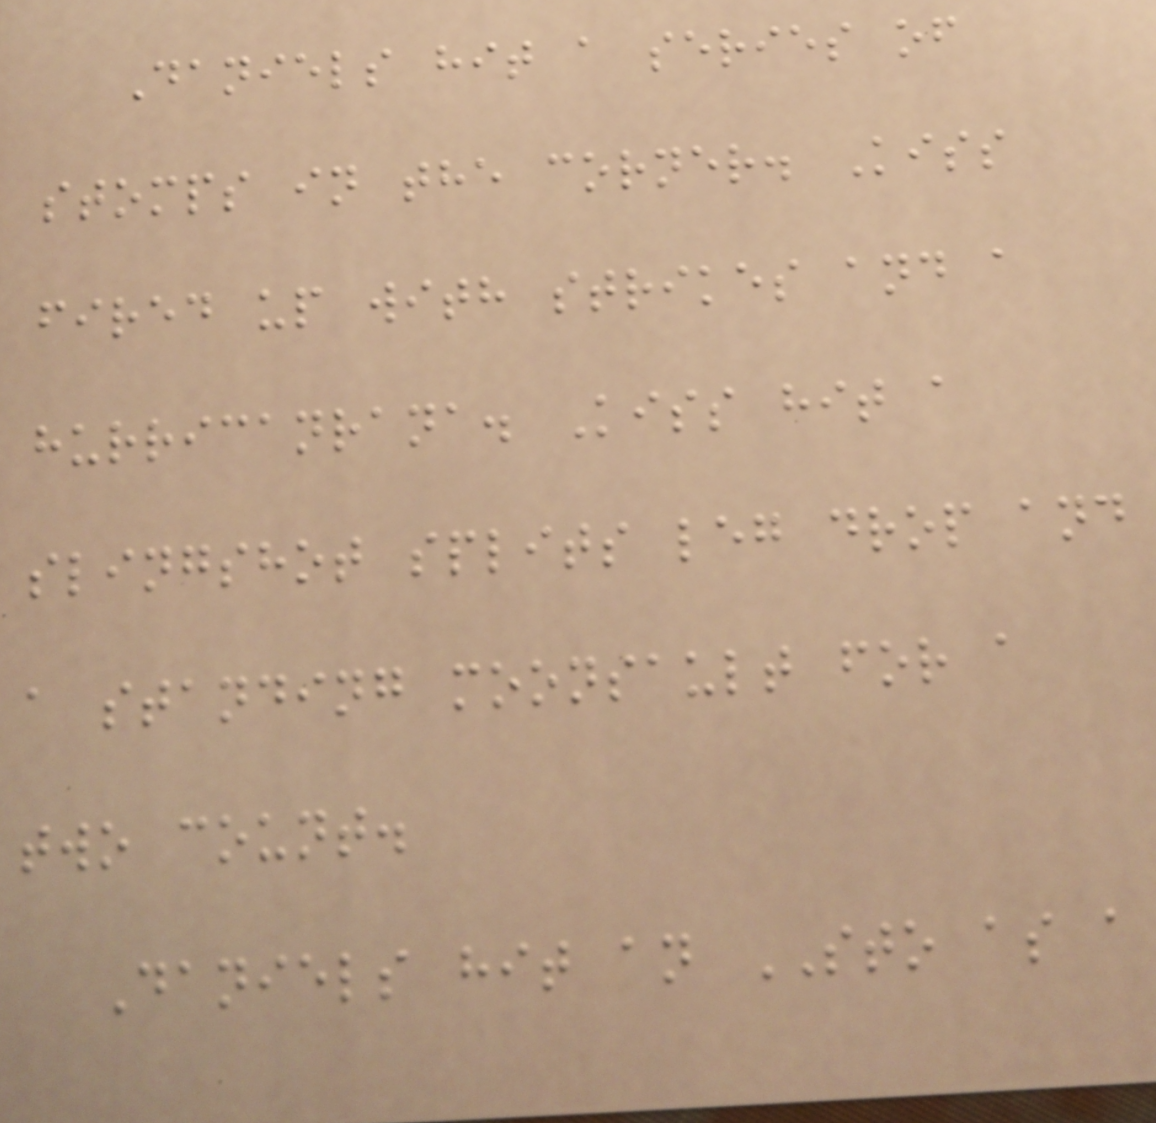Daniels hit a series of
stomps in the corner. Kiss
fired up with strikes and a
hurricanrana. Kiss hit a
slingshot splits leg drop and
a standing moonsault for a
two count.
Daniels hit an STO as a
